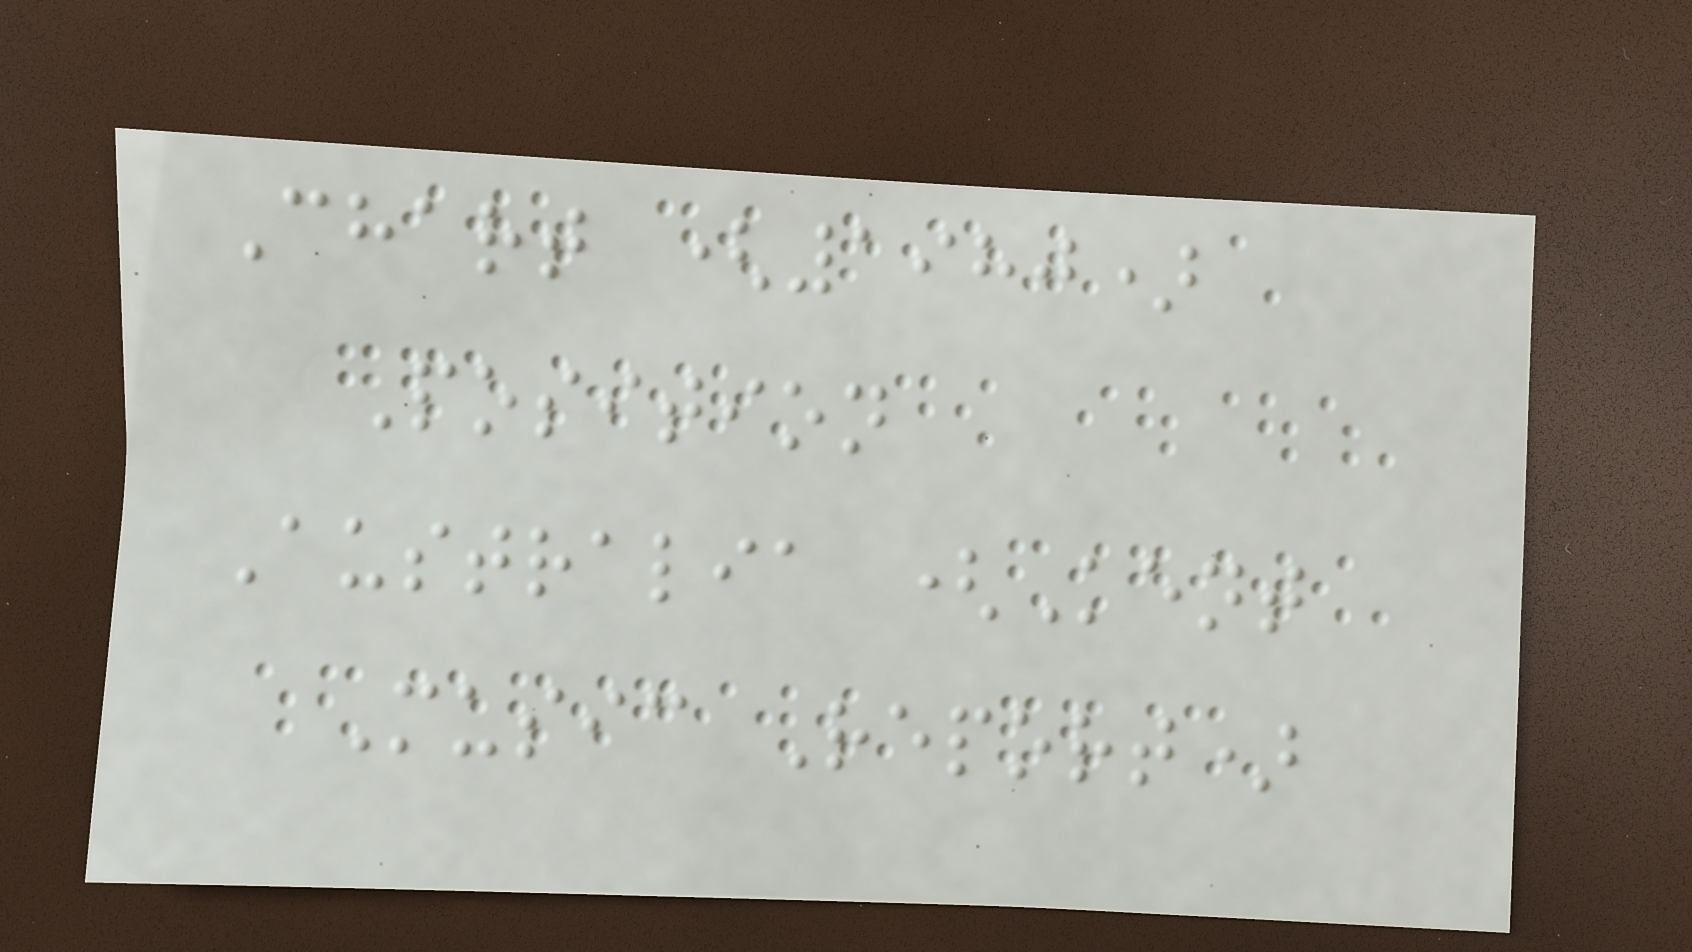Chart (1980)
Position
Australia (Kent
Music Report)
